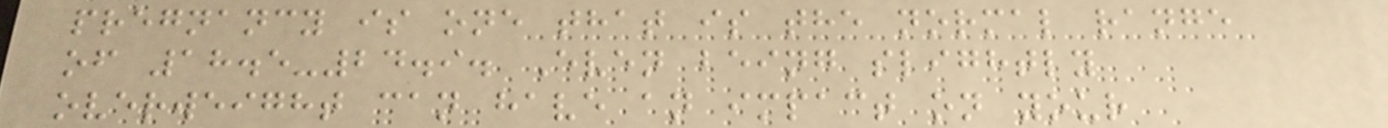pregnancy is one that is the normal range
of 18.5-24.9. Even being slightly
overweight can have an impact on your
